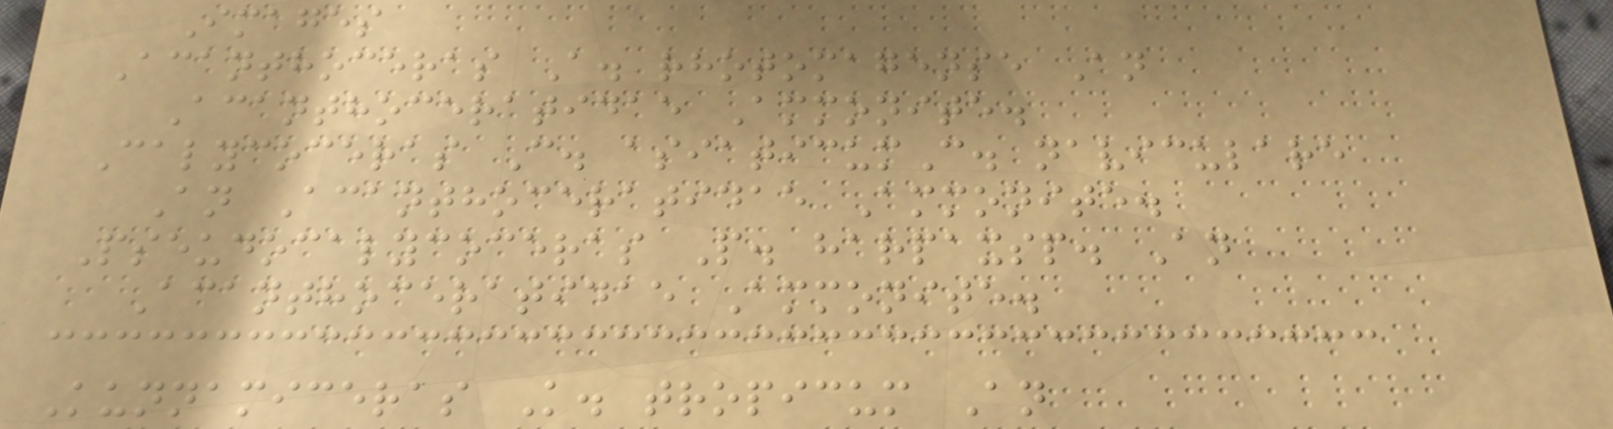Images
Acanthoceras A. rhotomagense An
Acanthoceratidae Ammonite.
Calycoceras C. asiaticumC. naviculare
An Acanthoceratidae Ammonite.
Pseudocalycoceras P. harpaxsp. An
Acanthoceratidae Ammonite.
Kunnamiceras K. tropicum An
